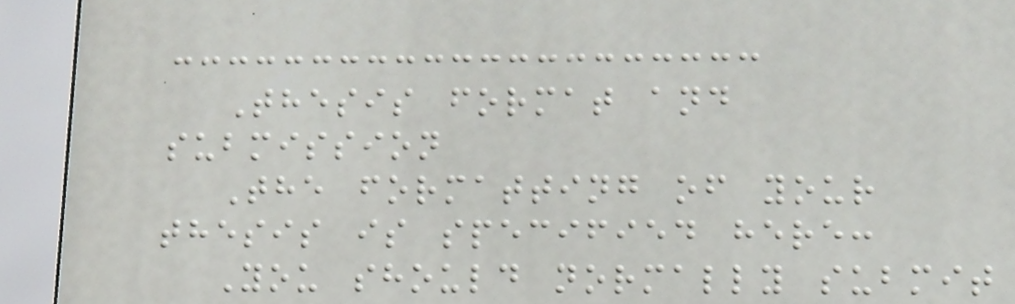Thesis format and
submission
The formatting of your
thesis is specified here:
You should normally submit
